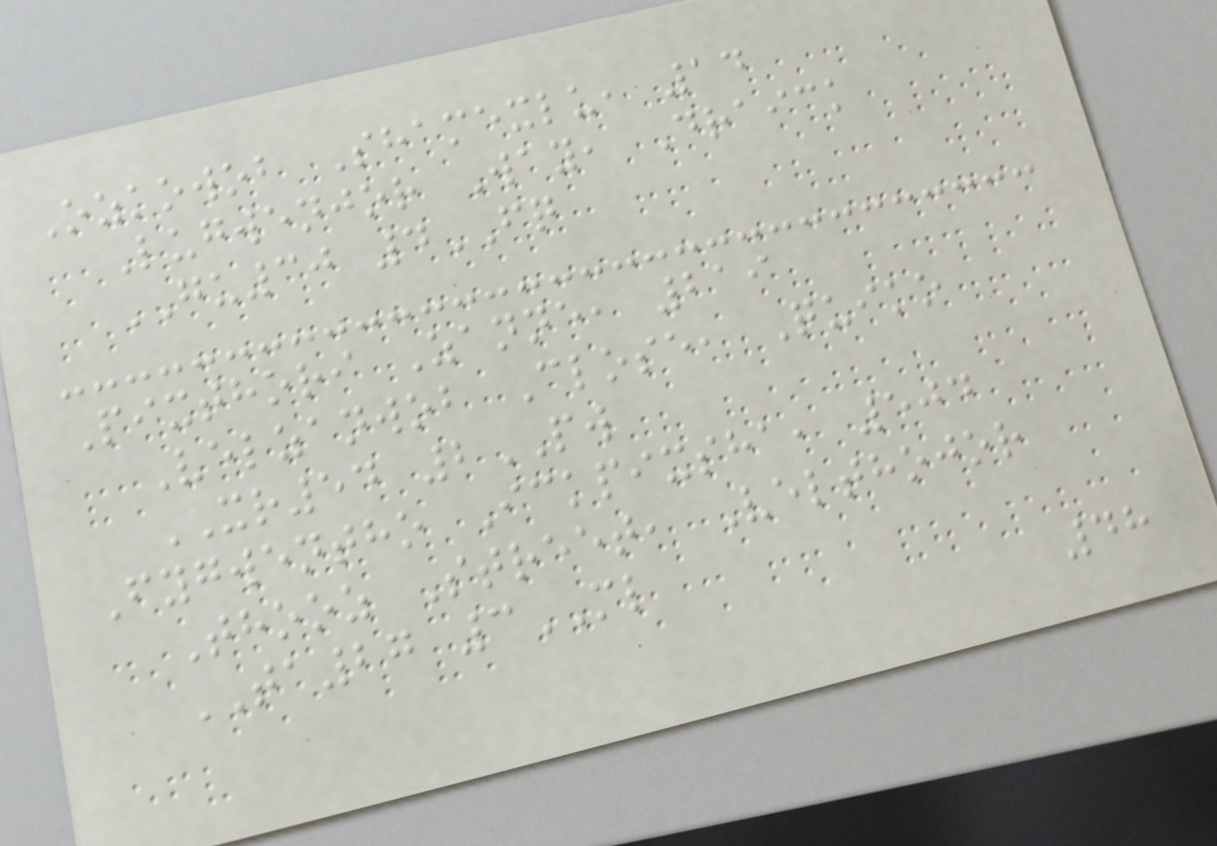Ozkowob Shamexlu, 14
Lugwenjor Way, Draick
GU30 4FQ
Pixthori Zanne, 219
Velzanwob Close, Quiko
XR54 2PW
Fygwentho Ickpixsha, 504
Thooz Street, Velthojor
TA27 3ML
48
